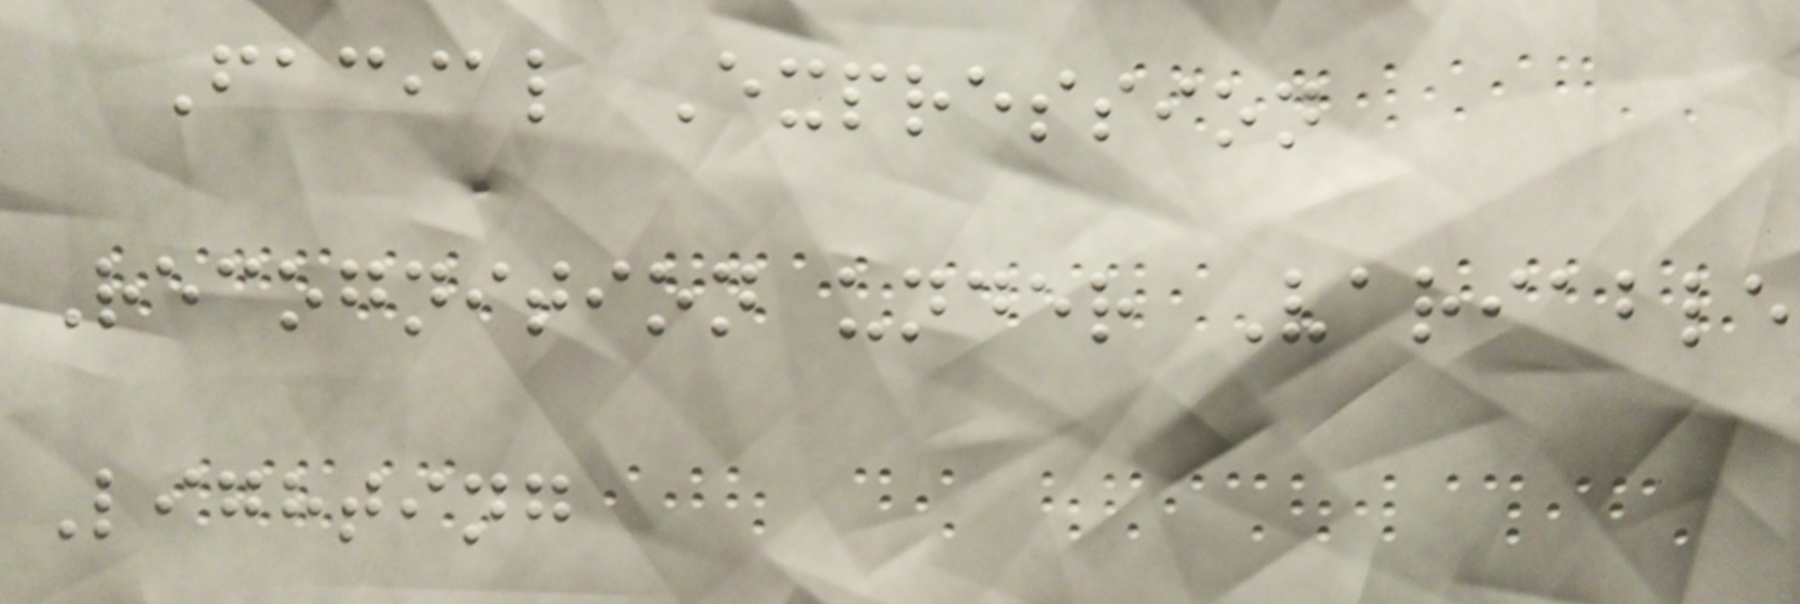Facial Expression
Recognition under Variable
Lighting
